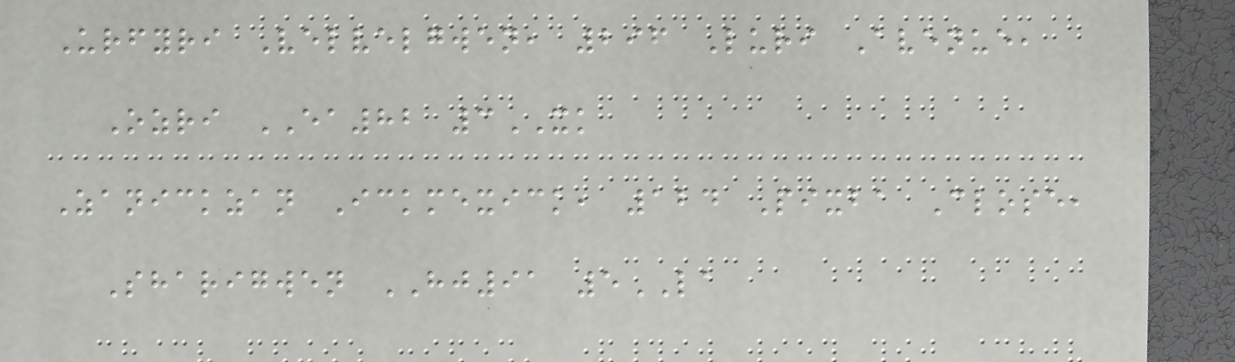Urfyri Velvelgwen, 296 Luri Avenue,
Ozri EA82 3XK
Zanickzan Ickmexick, 124 Pixba Close,
Sharigwen HJ91 5LA
